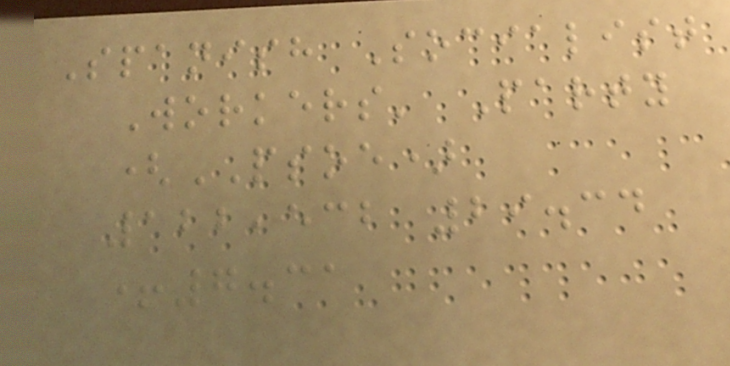Spanish Socialist
Workers' Party
(PSOE)
122,532 29.34
+7.31
